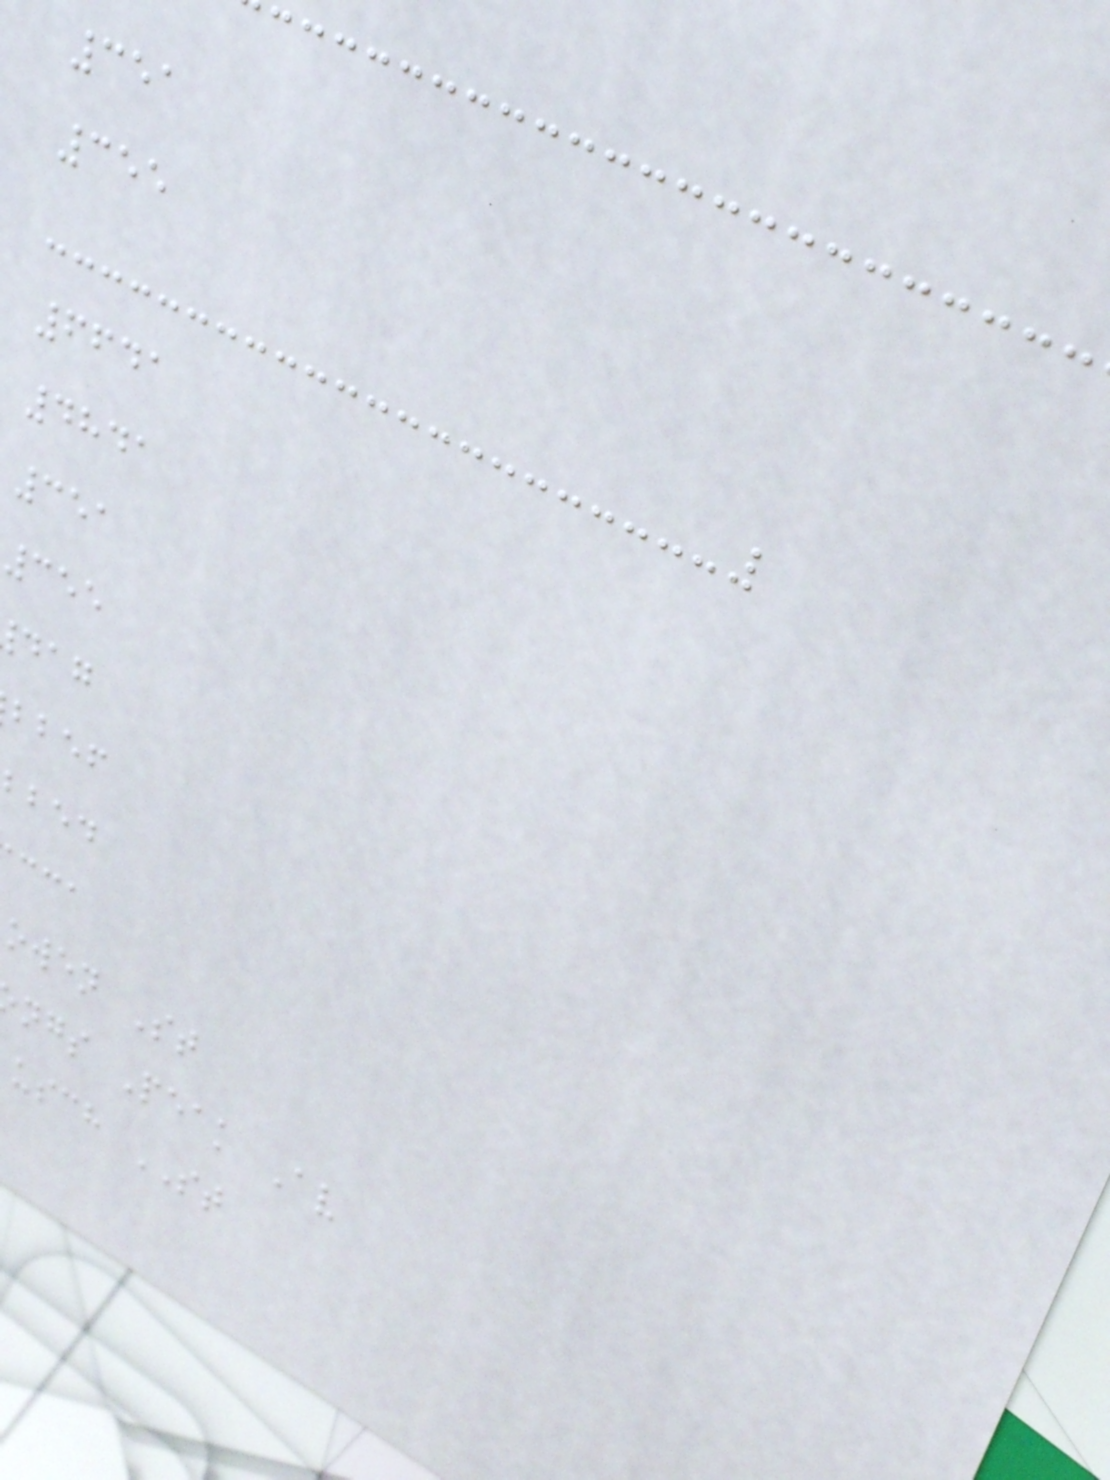351
355
6641
4841
351
355
bbef
owen St
ngs Peak Av
usch ST
